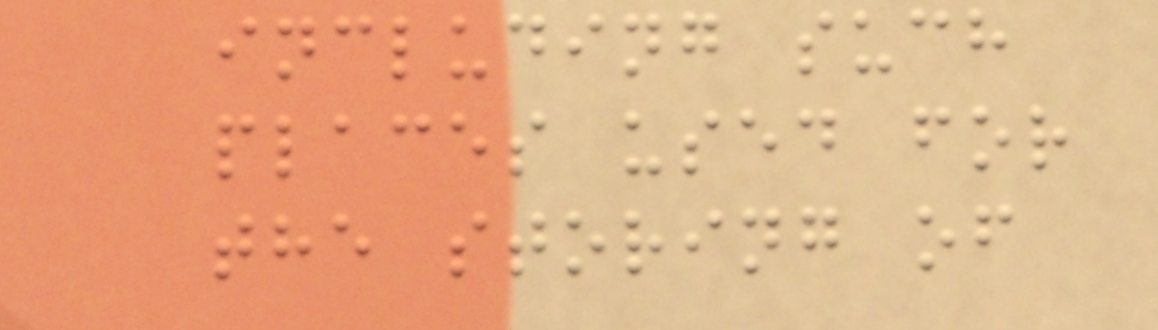including such
places used for
the storing of
